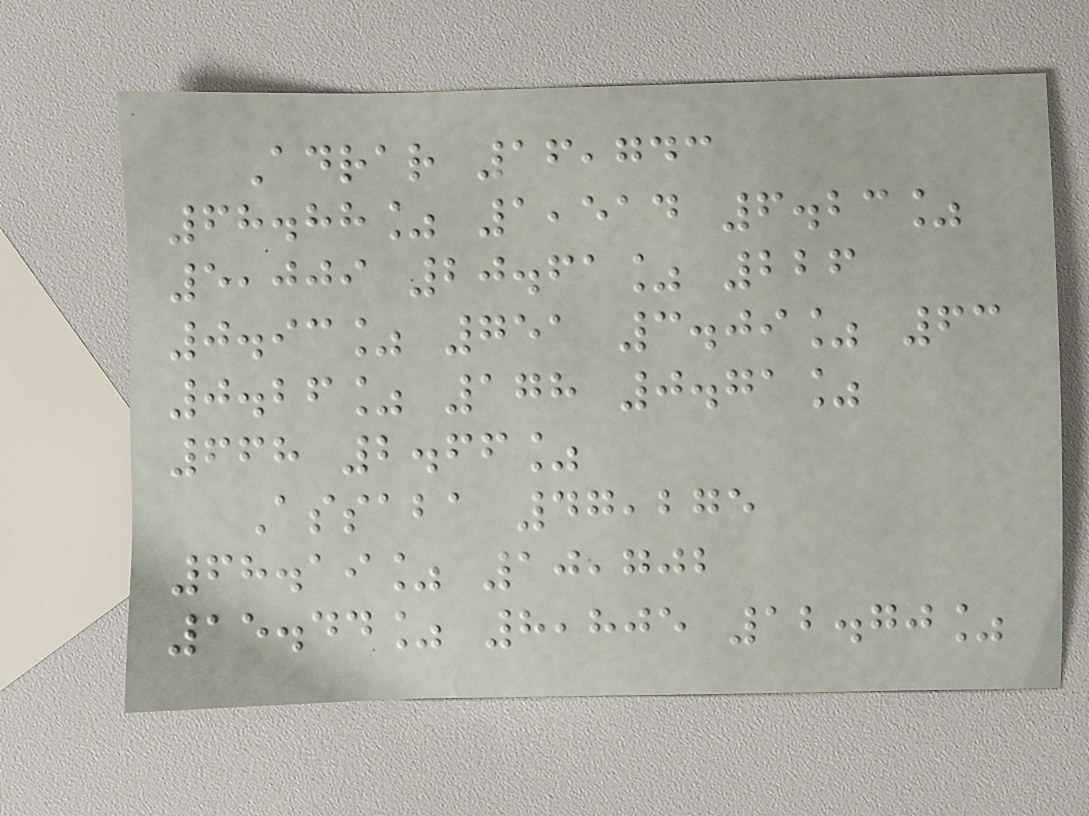Adrar 16,743
68.88% 1,514 6.23%
5,009 20.61% 226
0.93% 751 3.09% 63
0.26% 178 0.71%
668 2.66%
Assaba 47,275
68.19% 10,702
15.44% 8,805 12.70%
